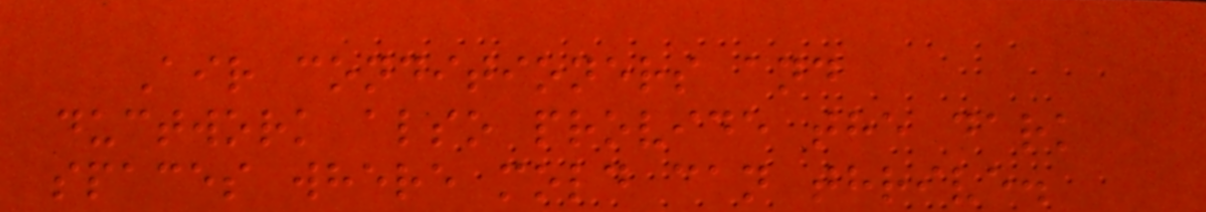Air conditioners and
ductwork also provide the dark
spaces where mold can thrive.
